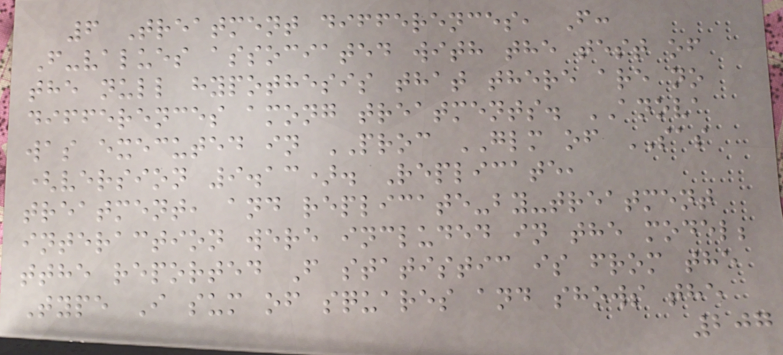6 Treatment differences, F:
F-values associated with the test of
the null hypothesis that there are no
differences among treatments. ANOVA
was executed in PROC GLM of SAS
(version 9.13). Replicate,
treatment, and replicate-by-treatment
interaction were included in the model;
tthe reported F statistic is from the
Type I sum of squares and shows the
207
